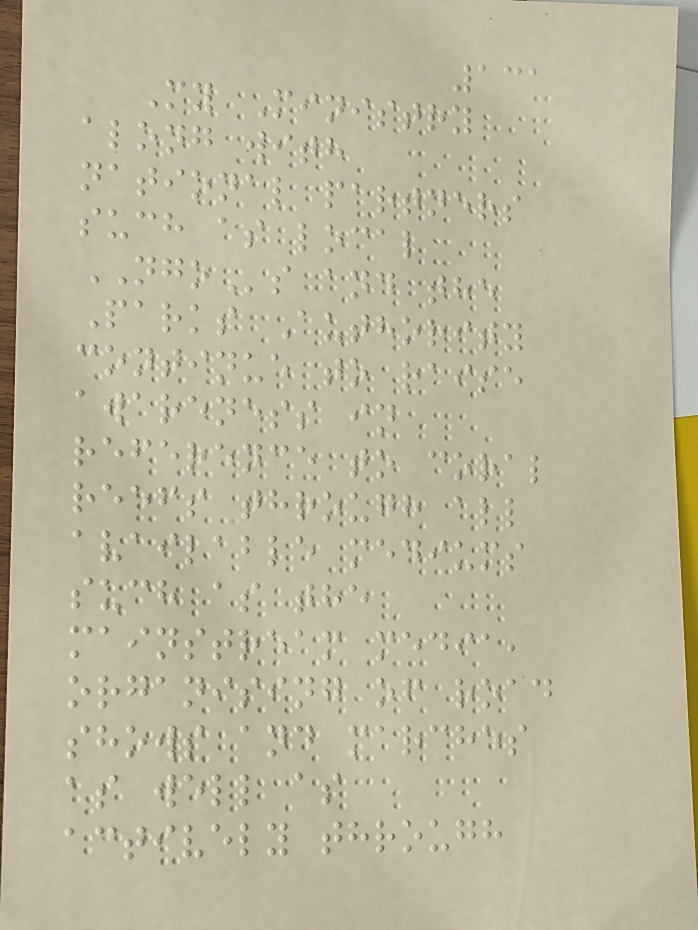131
My Ministry
along with
national partners
such as local
NGOs and the
Parks Authority
continue to raise
awareness in
reference to coral
reefs through all
available mediums
such as the
mainstream media,
organising of road
shows and marches
as well as
actively through
